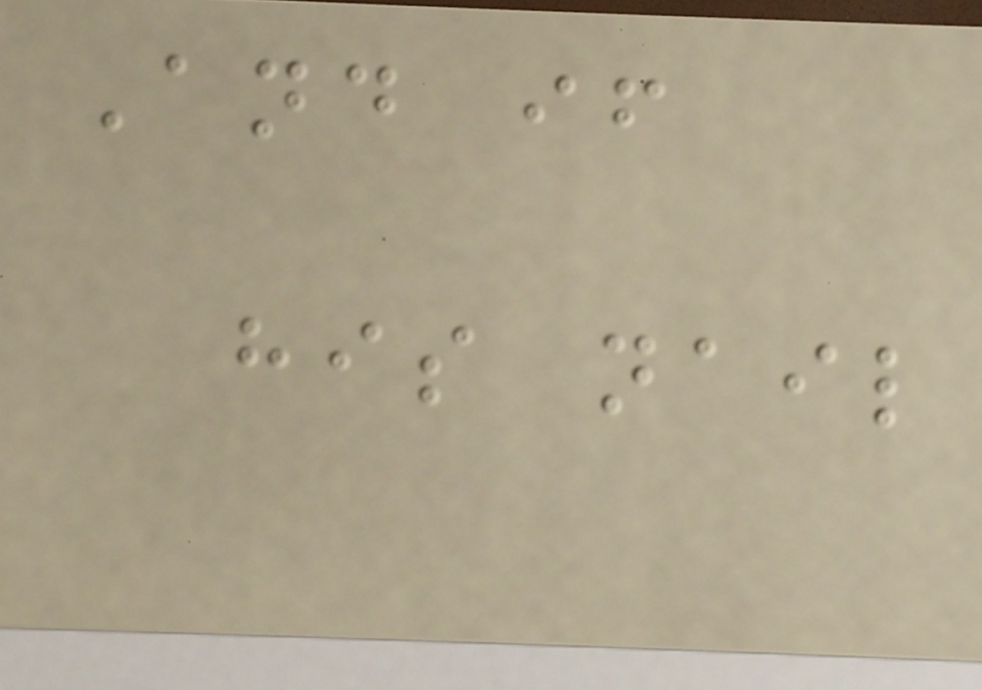And if
his nail
